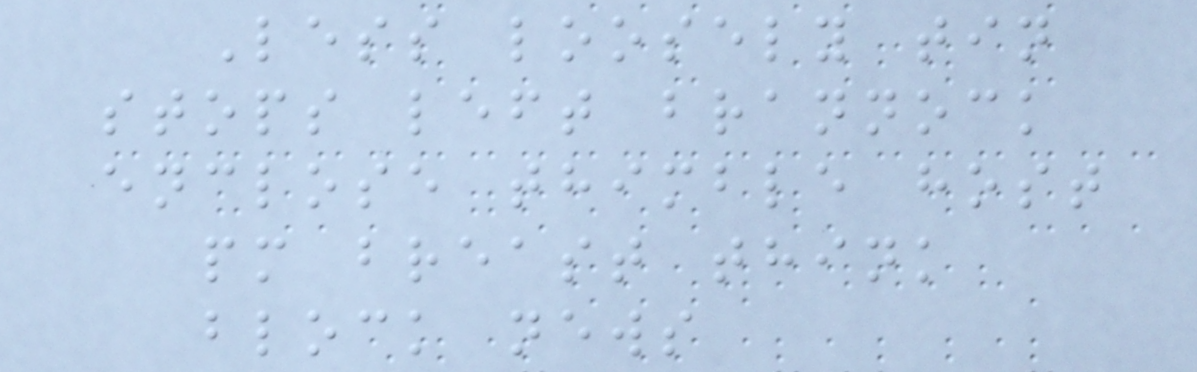Less loosely tin
stops left brannock
enclose thimble host
pm breast think
block news
